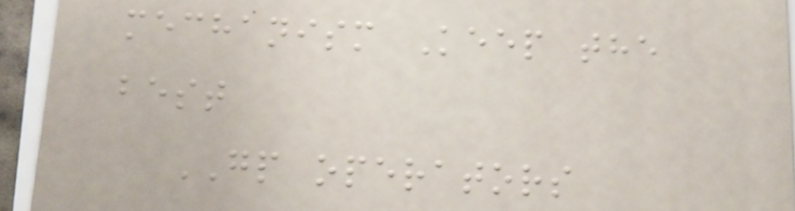mechanism Keep the
best
GP operators
